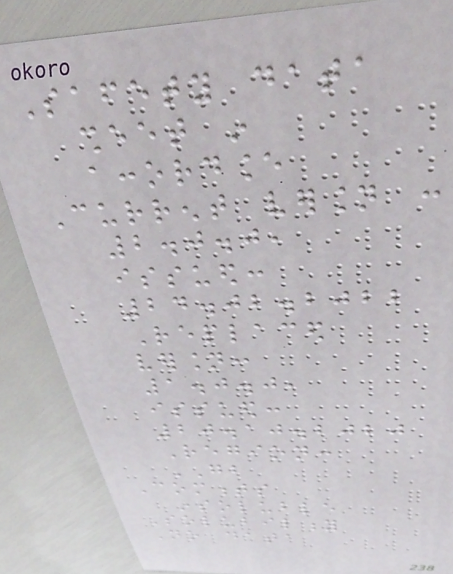Safety data
sheet in
accordance
Current version :
2.0.0,
issued:
24.02.2022
Replaced
version:
1.0.0,
issued:
20.10.2020
Region:
GB
Comments
insoluble
Solubility
No data
